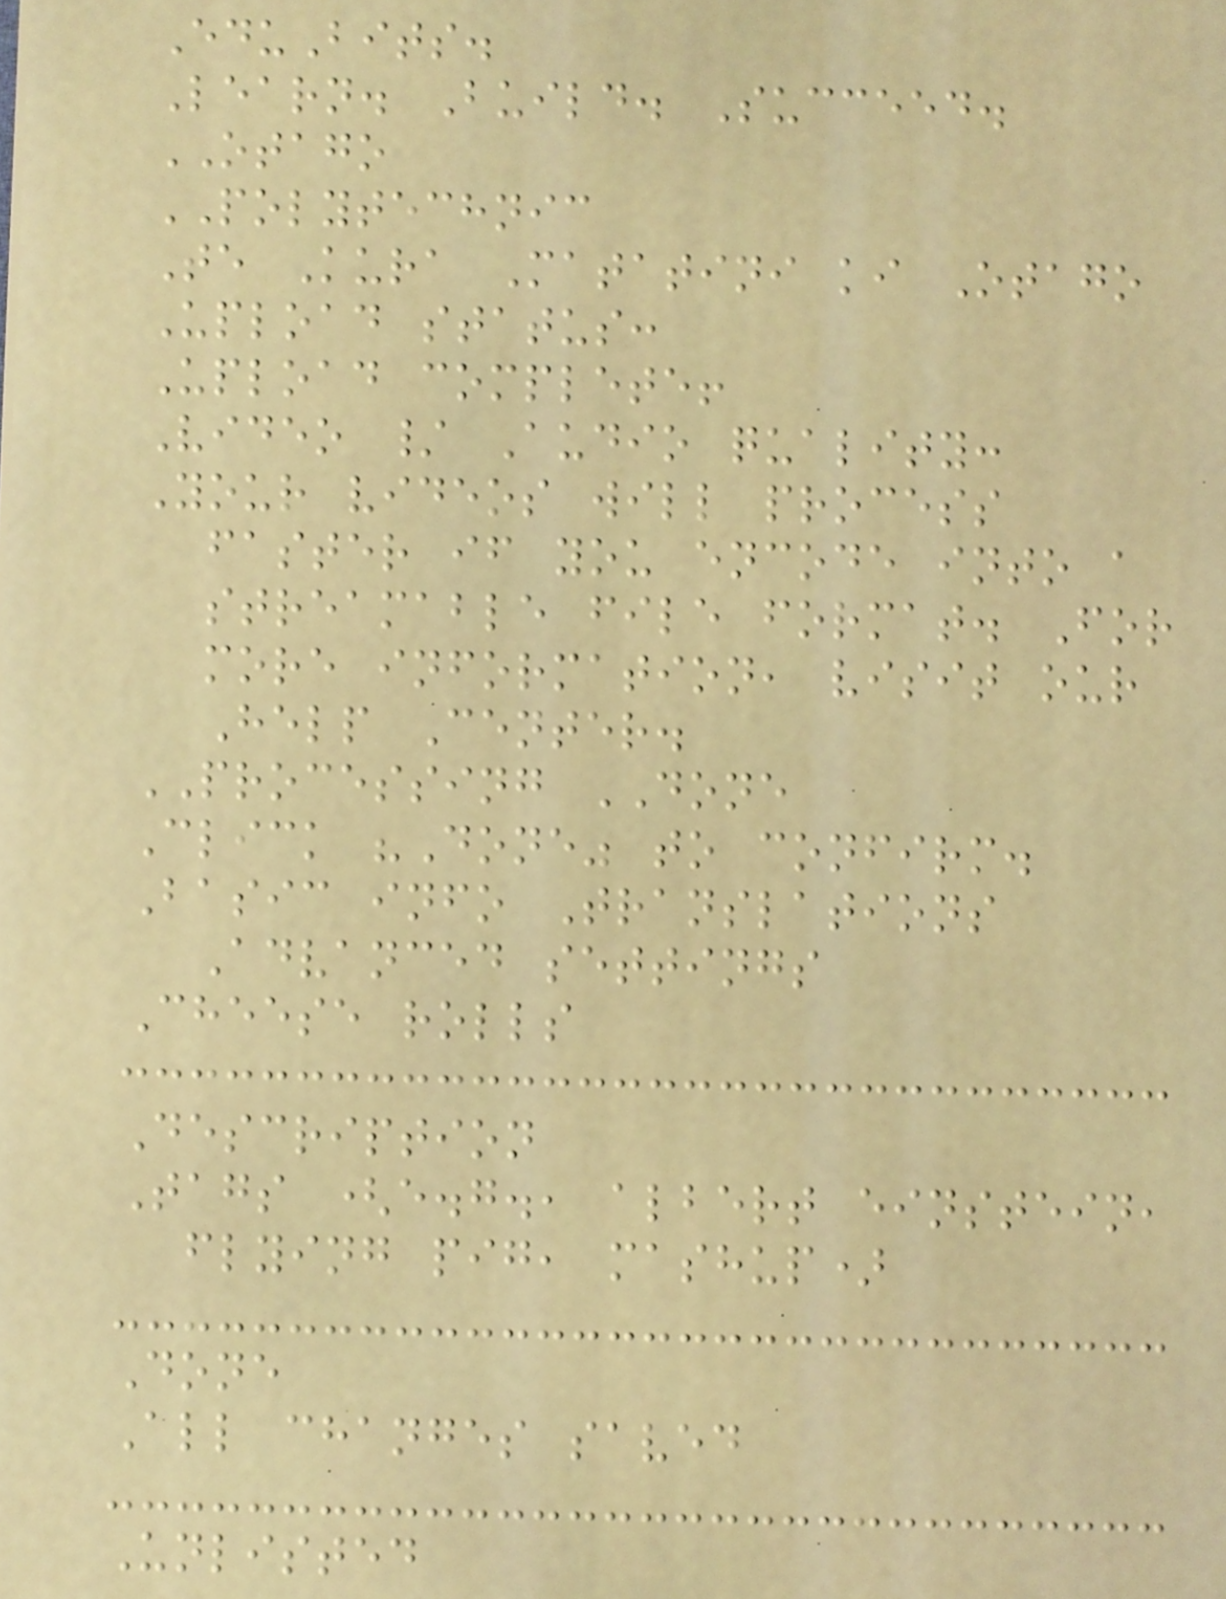EduBits.
Learn. Build. Succeed.
OTAGO
POLYTECHNIC
Te Kura Matatini ki Otago
Upload status:
Upload complete!
Video / Audio quality:
Your videos will process
faster if you encode into a
streamable file format. For
more information, visit our
Help Center.
PROCESSING DONE
Click "Done" to confirm.
Basic info Translations
Advanced settings
Cheese rolls
Description
Tags (e.g., albert einstein,
flying pig, mashup)
Done
All changes saved
Unlisted
